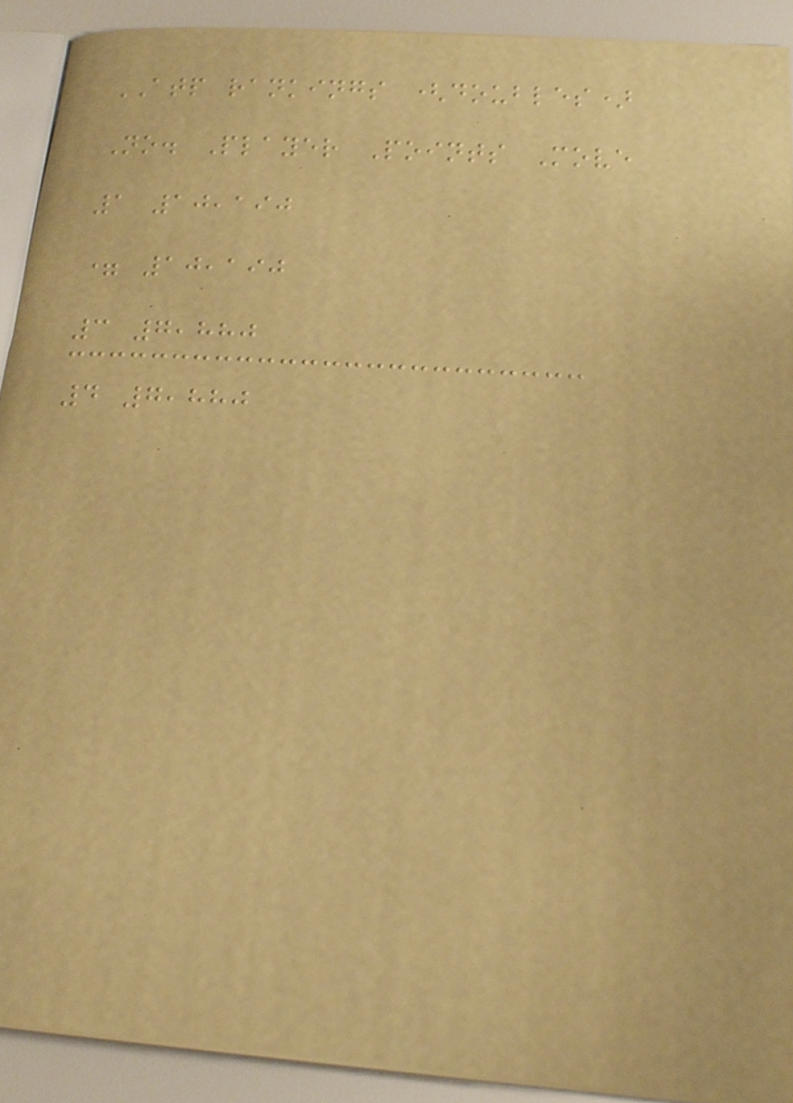ATP rankings (doubles)
No. Player Points Move
1 10,190
= 10,190
3 7,880
4 7,880
